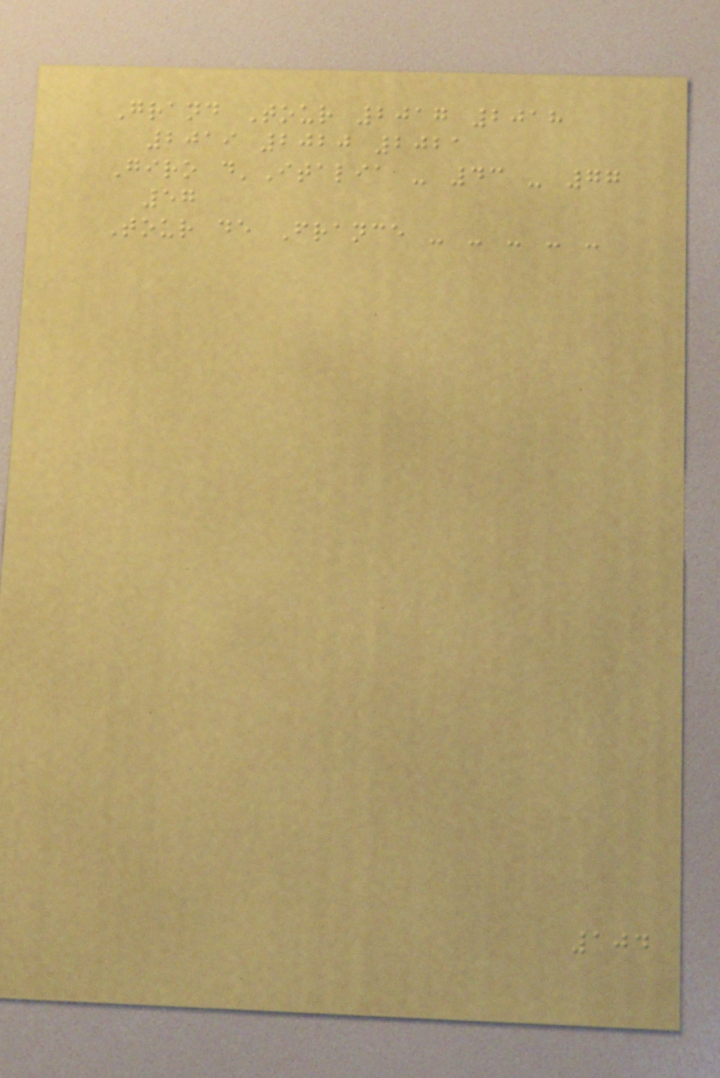Grand Tour 2017 2018
2019 2020 2021
Giro d'Italia - 43 - 77
57
Tour de France - - - - -
104
